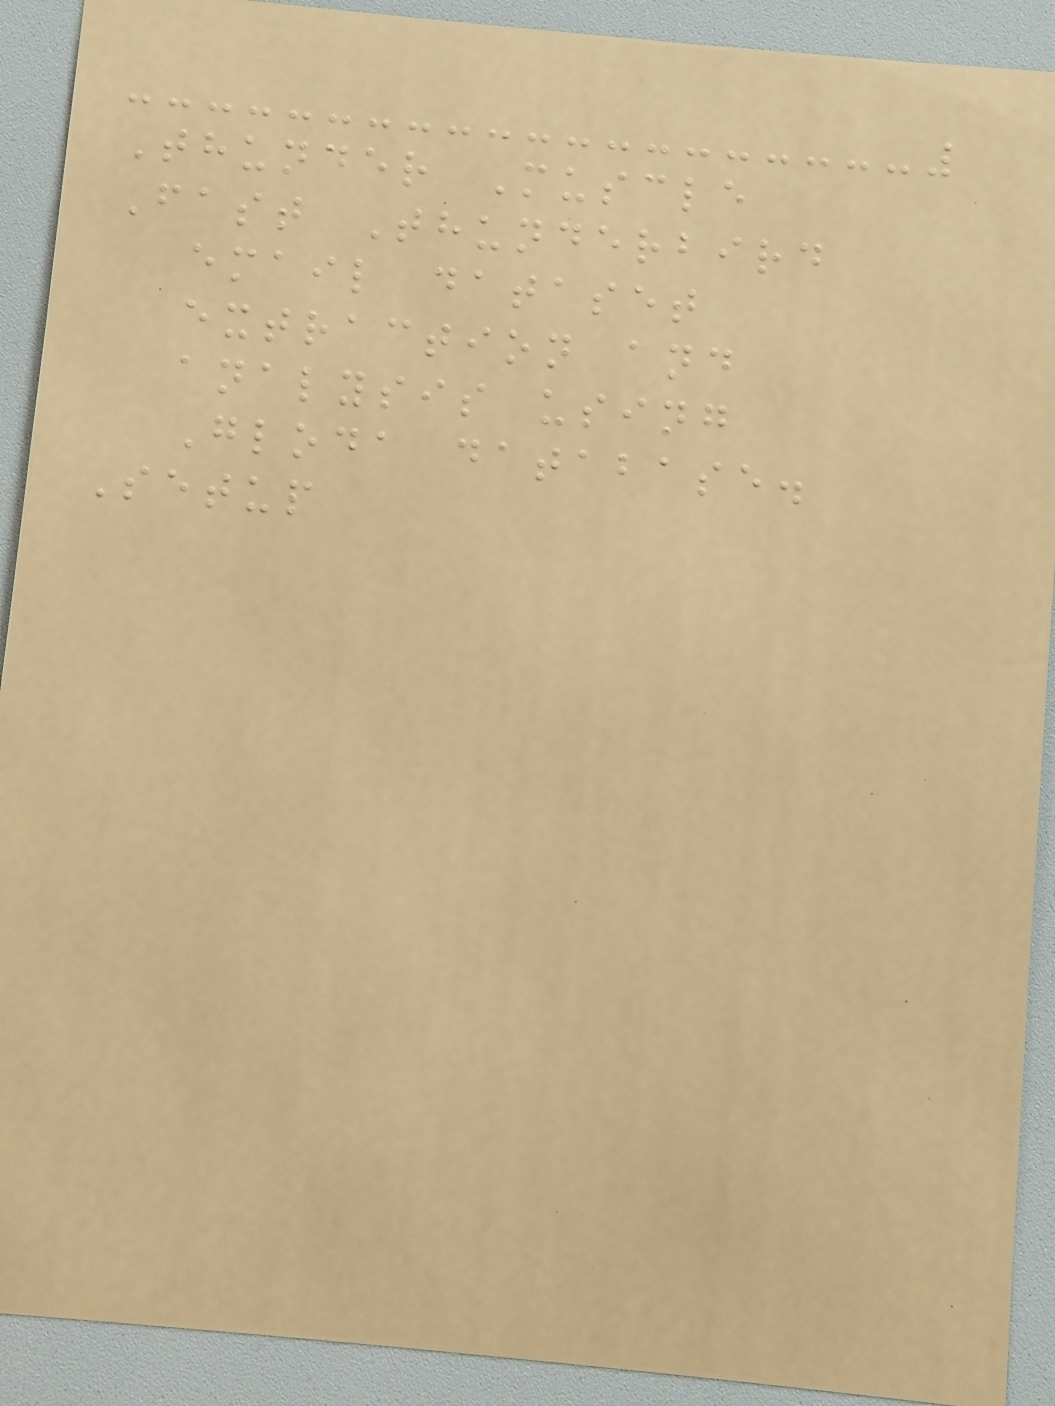Thunder Muscle
Fast Thunderbird
email dataset
extraction and
analysis using
Gloda database.
Setup
